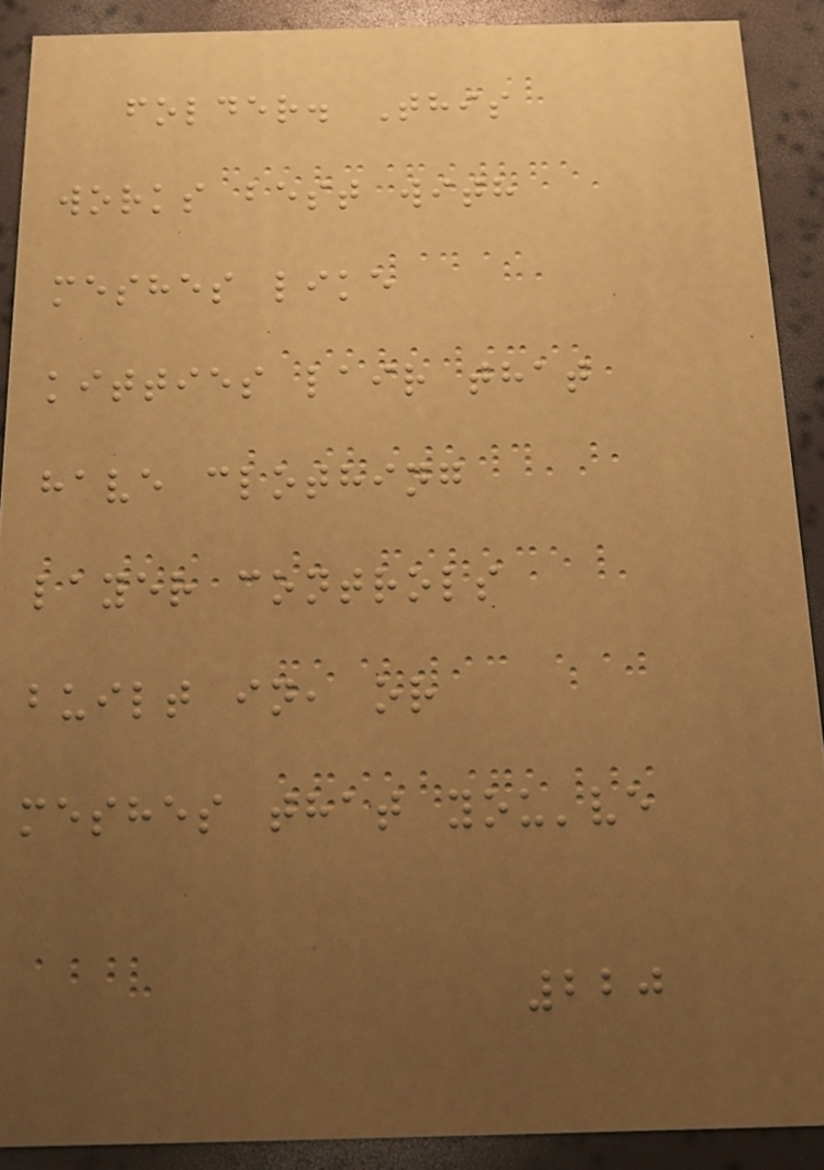folder. This
works best with
meshes like
kitties lair that
have clothing
layer controls
built in, or
meshes that you've
220
